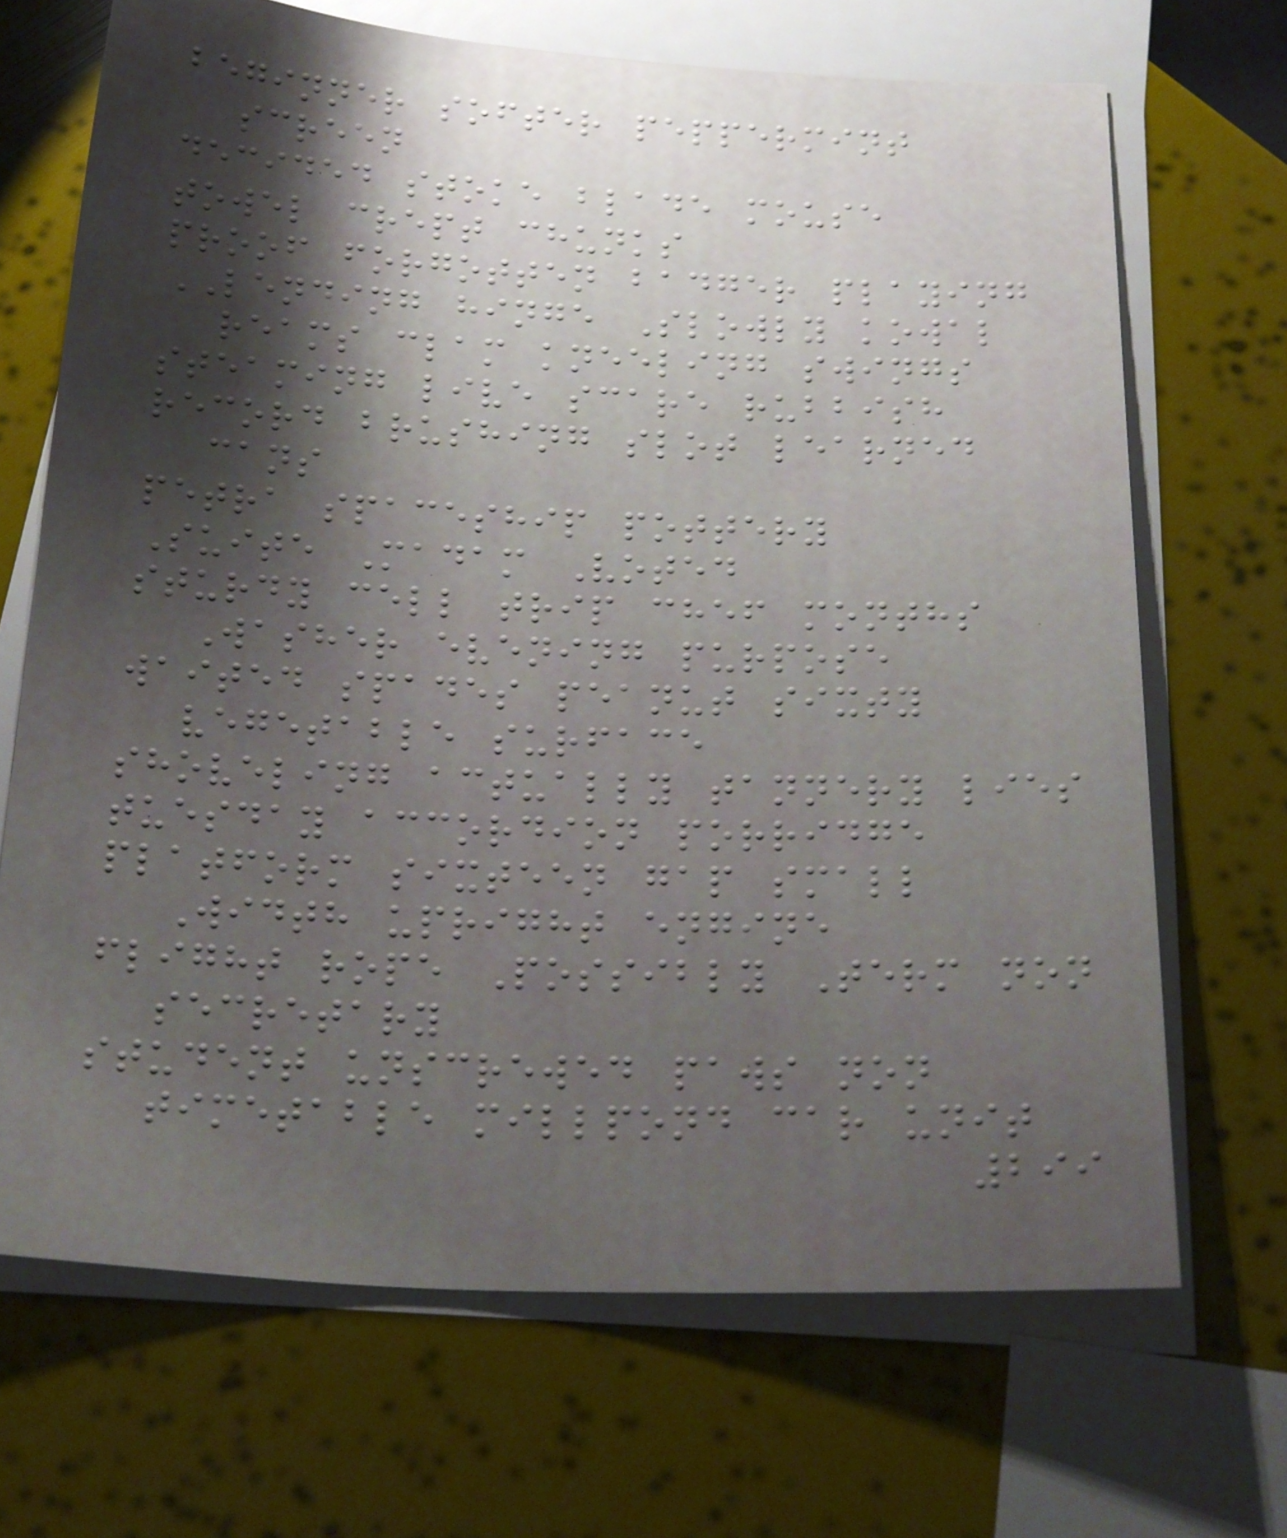beginner softer peppermint
screen
decided stoke blade mouse
towel crept chunks
proof forgotten badger playing
LENDING hinge Slowly kowal
reams clam kneeling swings
steaming live scare rubbish
record brushing slot learned
cans
petra spaceship pottery
Suite Madam Voted
sturdy cell trip chef months
Washer evening purpose
waited spades peanut sixty
vegetable surface
shoveling actually tannery lies
tuesday accordion porridge
platform sixteen gap small
Width upright engine
flight rope Possibly Term non
secretary
student unscrewed paws non
timetable millpond car unit
299
